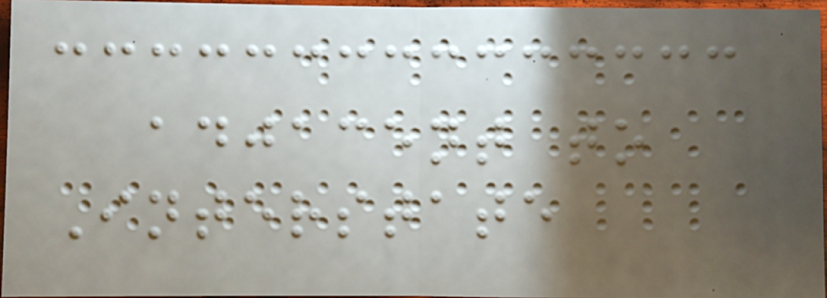adjacent to
Interstate
